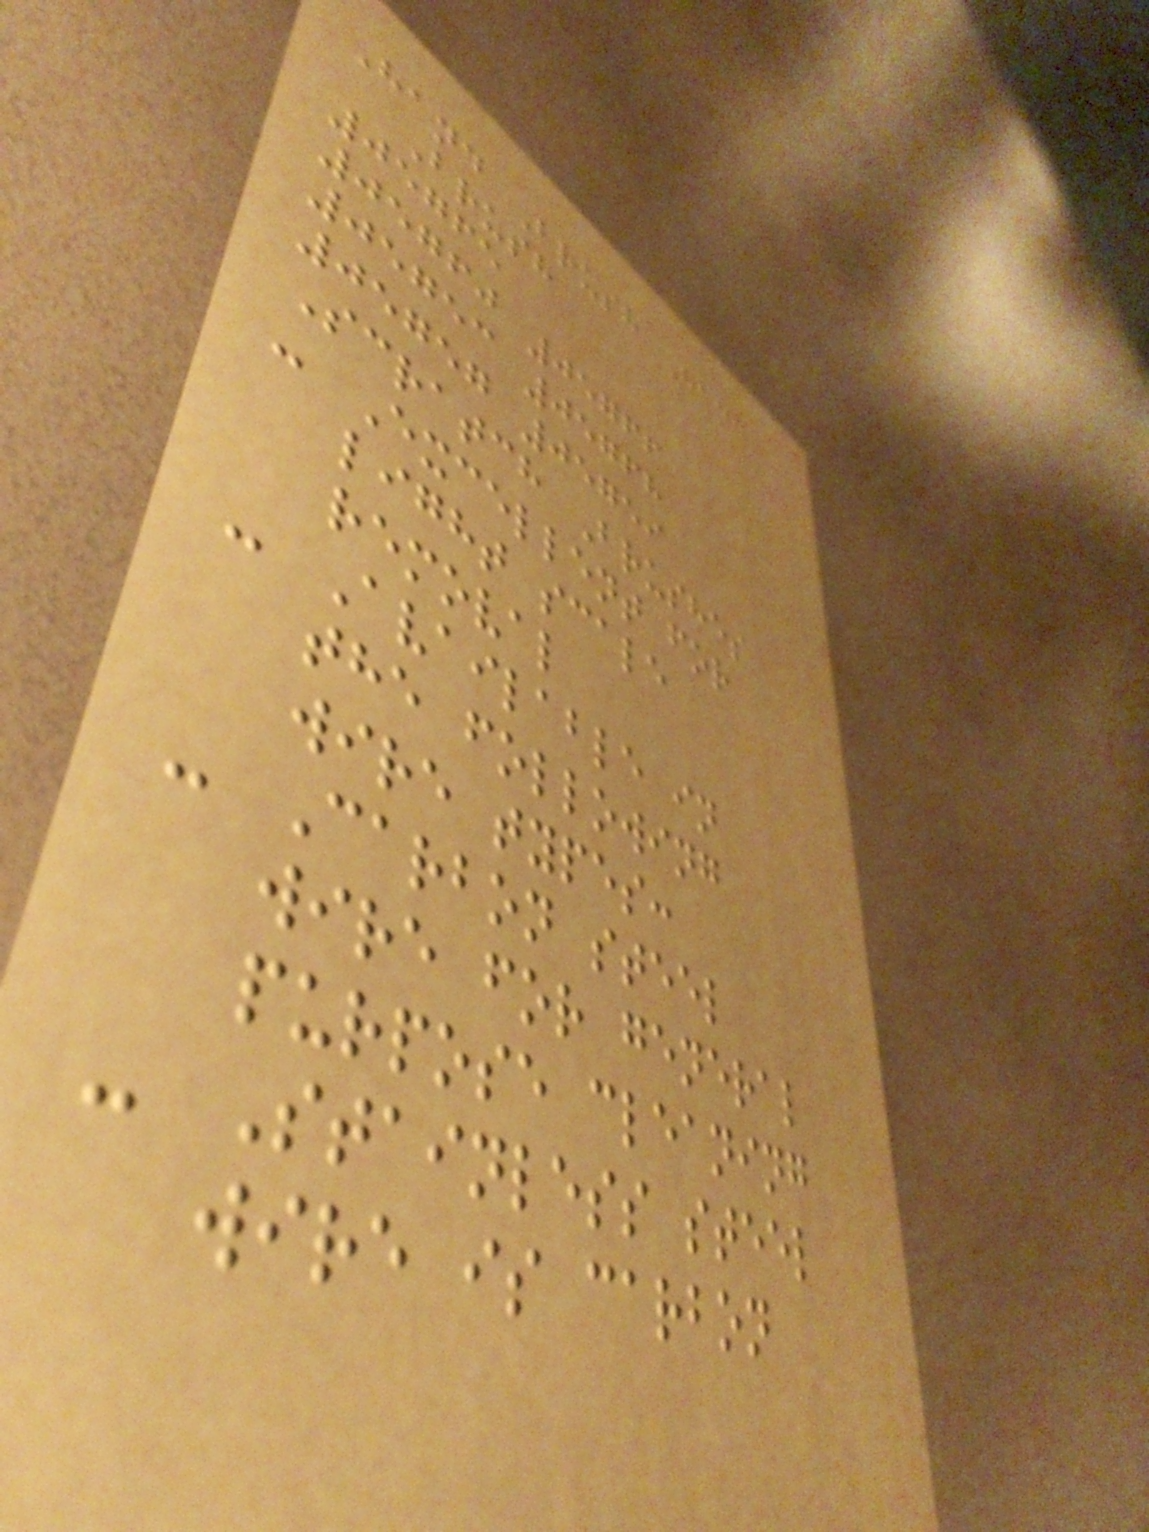Hand Brush Hand
Brush
05765
05760 05766
05753 05768
05757 05759
Scratch Brushes
- Excellent for
light scale
removal
- Available in
the following
wire types:
- Carbon steel
wire for general
purpose cleaning
- Stainless steel
wire is carbon
